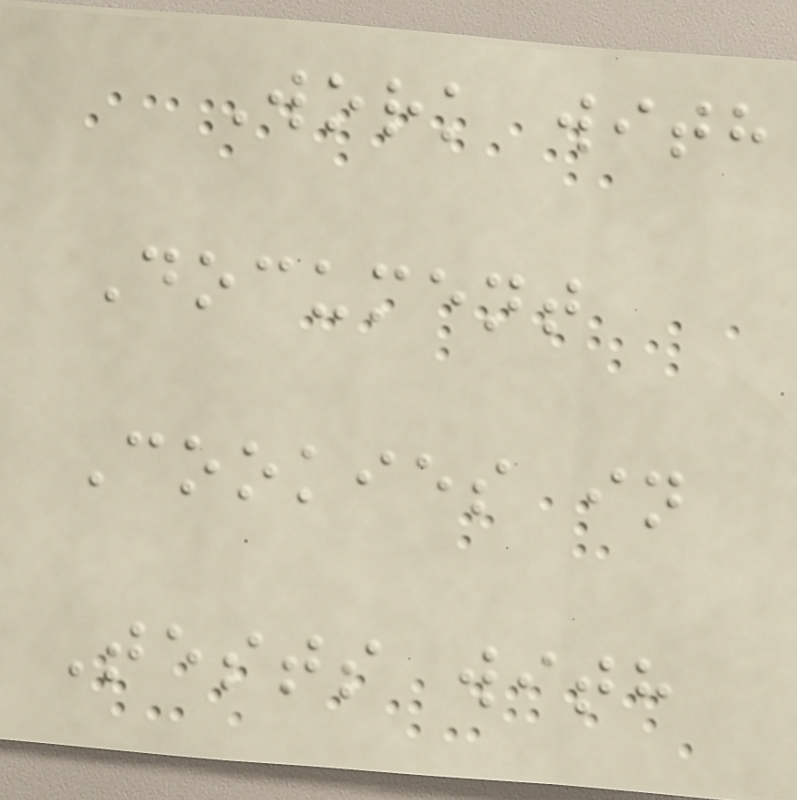Work with
Document
Cookies in
Tests with
